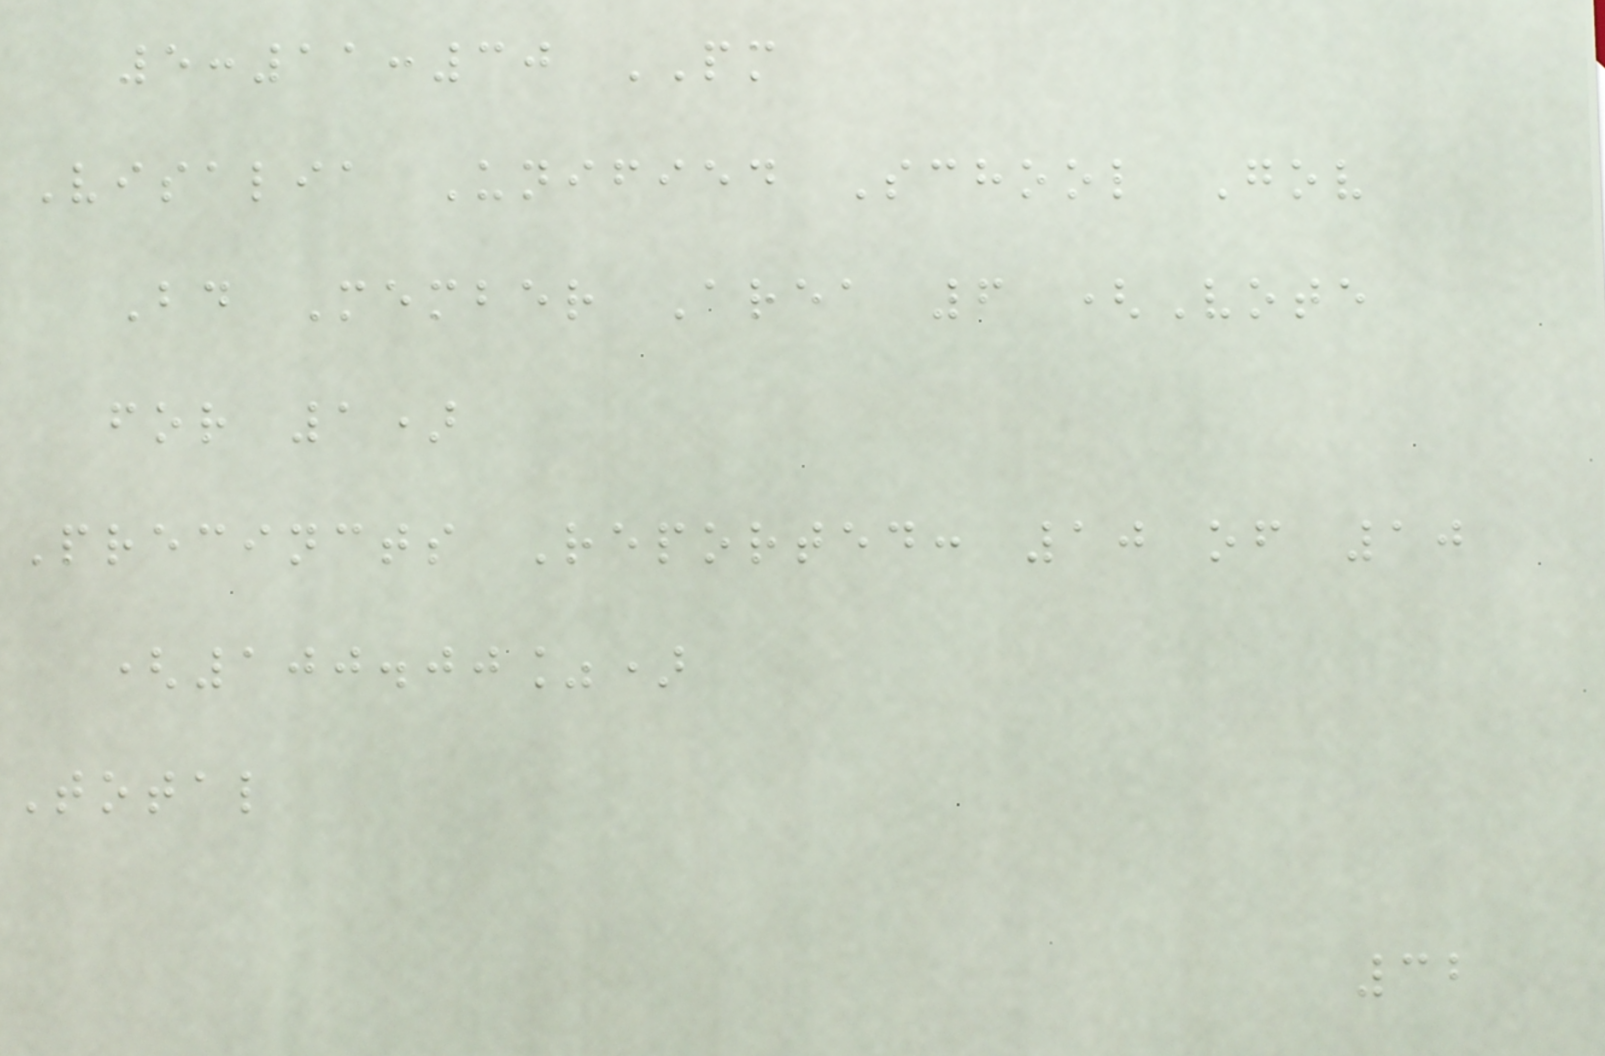5:11:30 PM
Visalia Unified School Gov
Bd Member Area 6 (Vote
for 1)
Precincts Reported: 10 of 10
(100.00%)
Total
32
